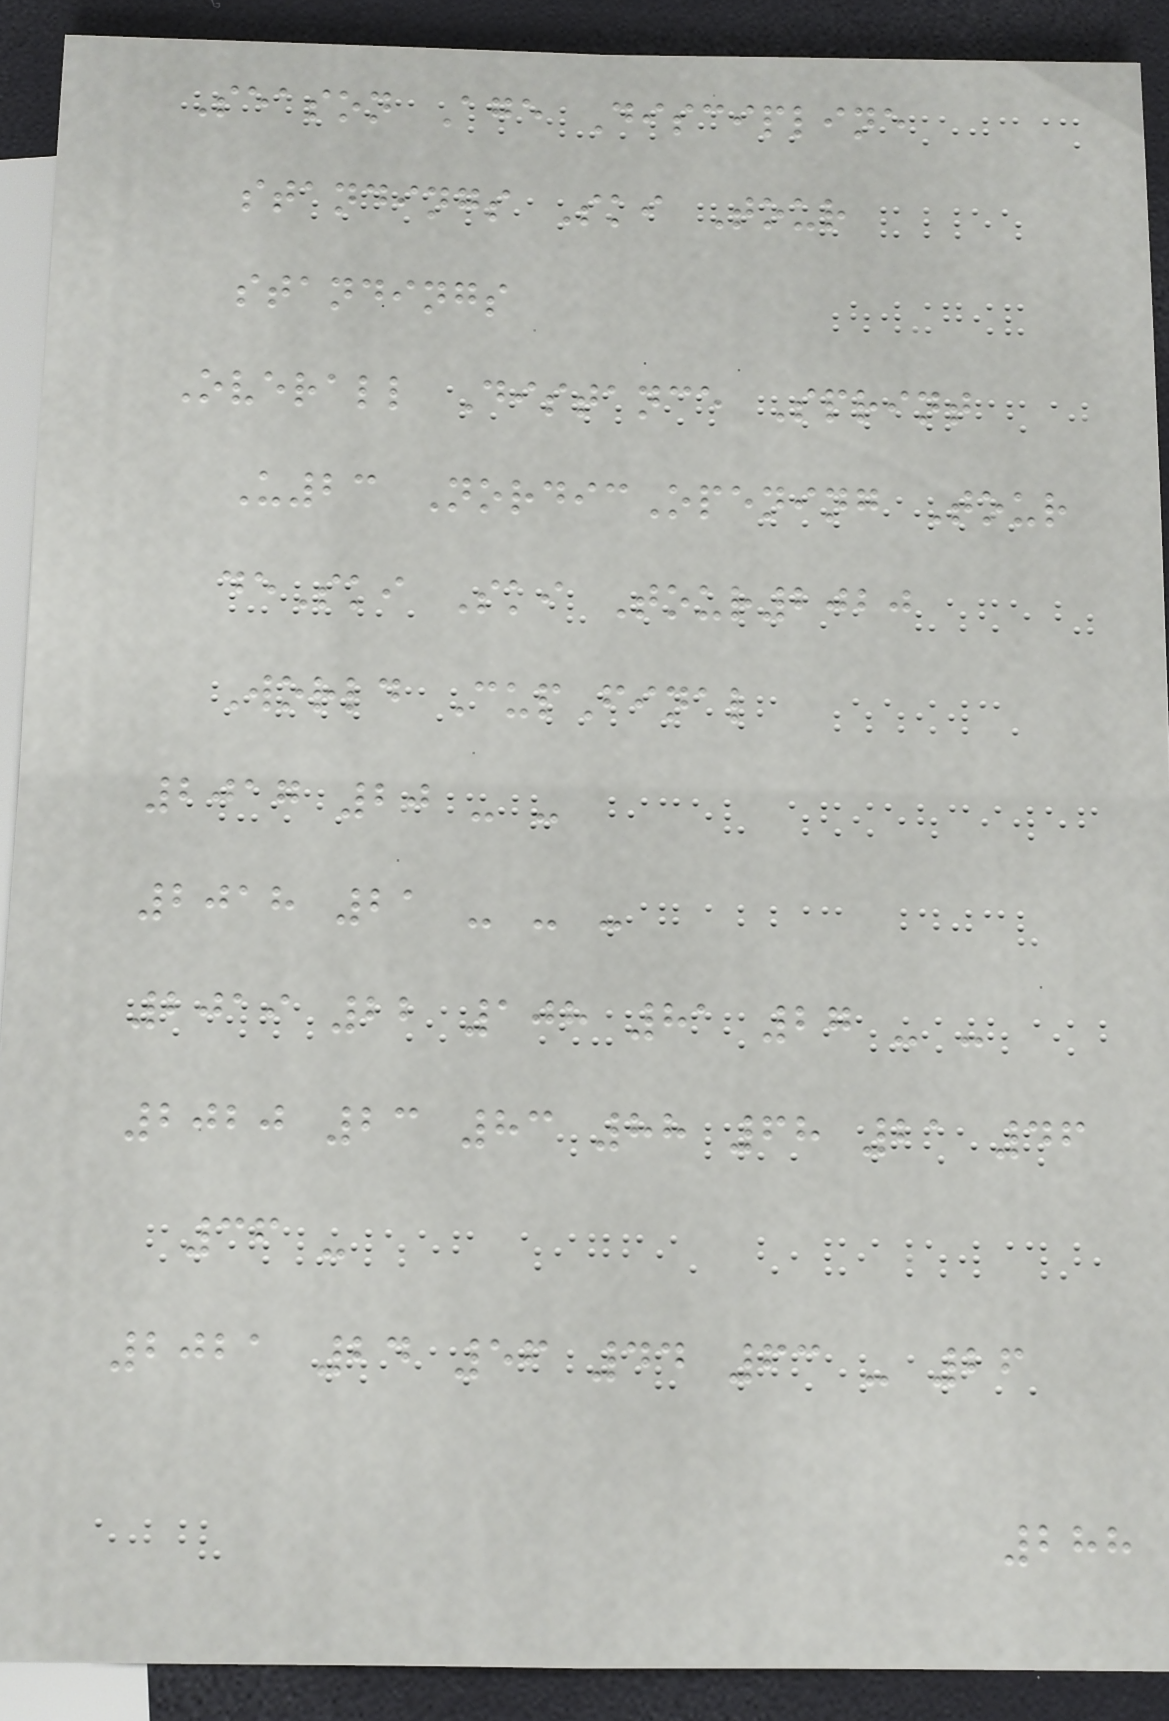Season Age Discipline
standings Ski Tour
standings
Overall Distance Sprint
U23 NordicOpening Tour
deSki Ski Tour2020
World CupFinal
2017 20 - -
2018 21 - - -
2019 22 108 81 27 - -
2020 23 83 88 68 21 46
36 -
2021 24 56 44 63 - 26
288
